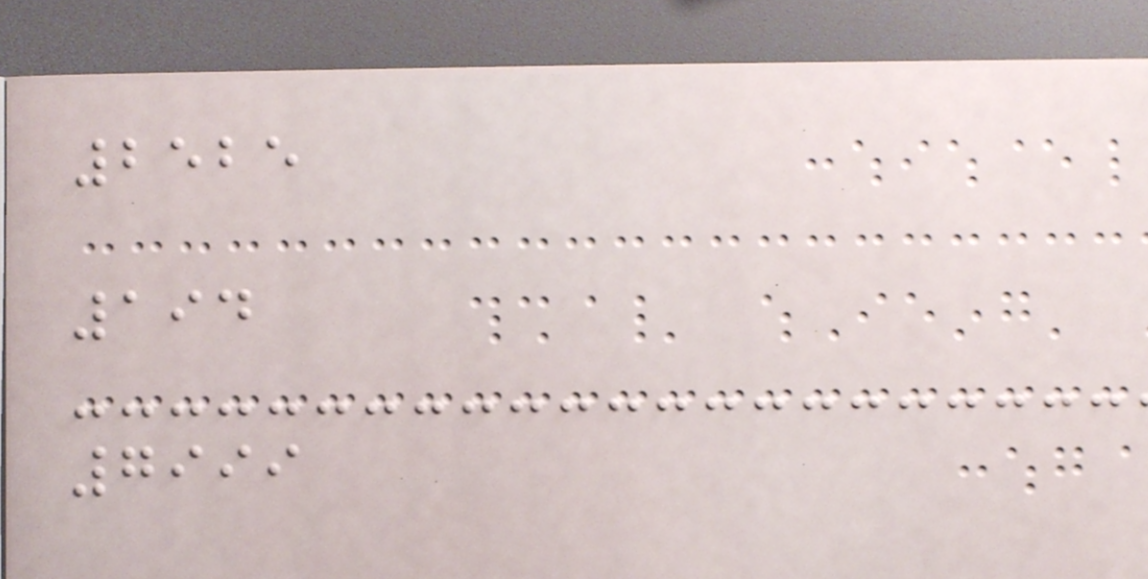2525
194
7999
